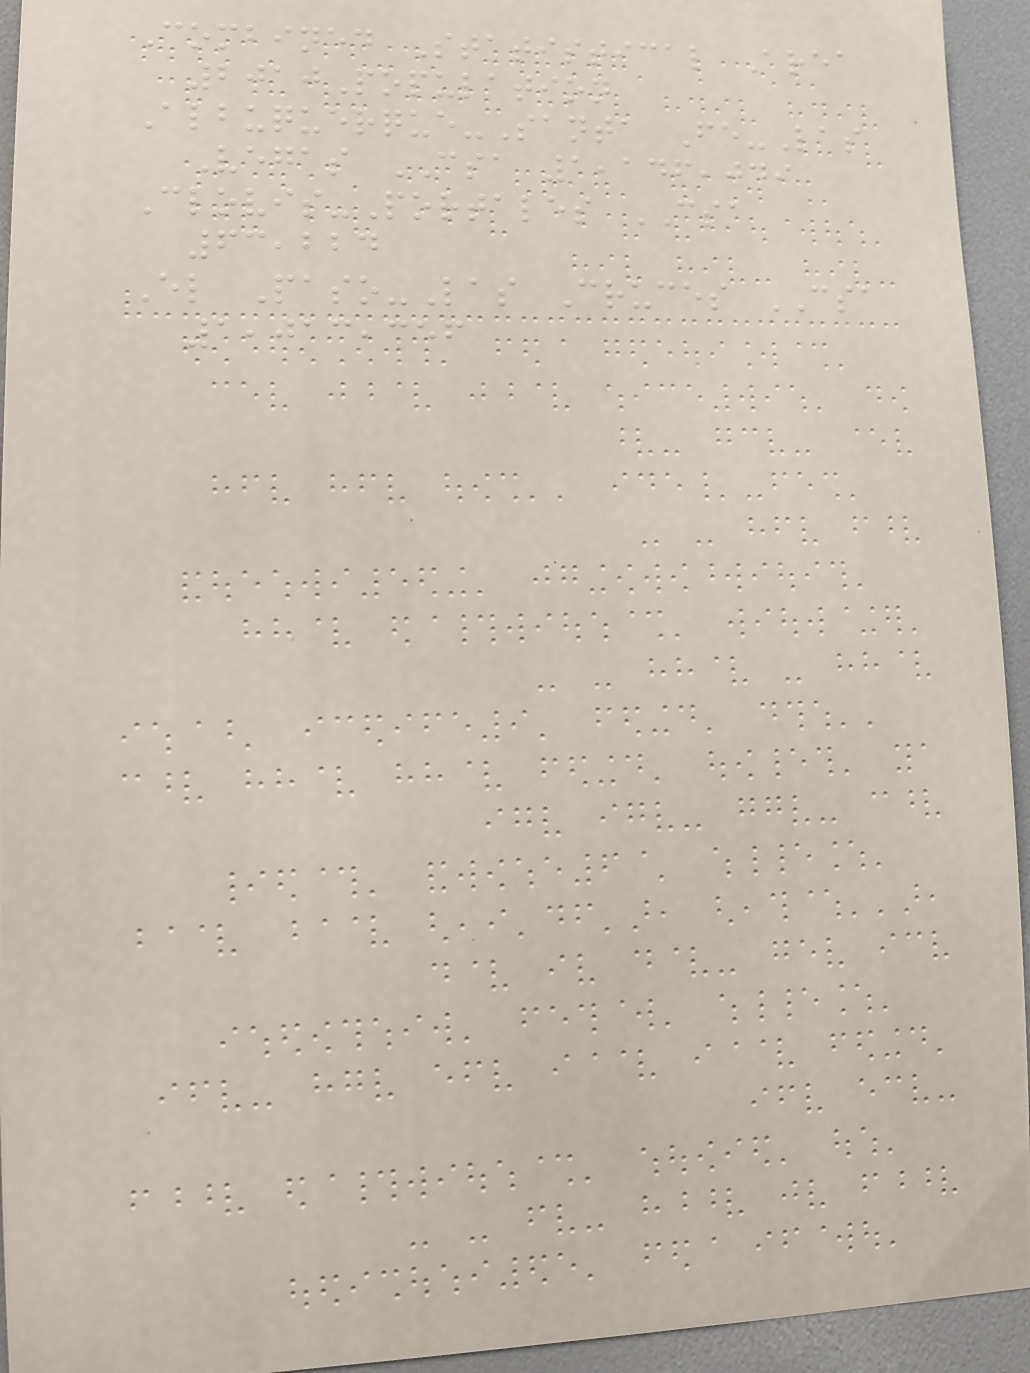Combined Statistical Area
2010Population
Albuquerque-Santa Fe-Las
Vegas CSA 1,146,049
Clovis-Portales CSA
63,224
El Paso-Las Cruces CSA
1,013,356
